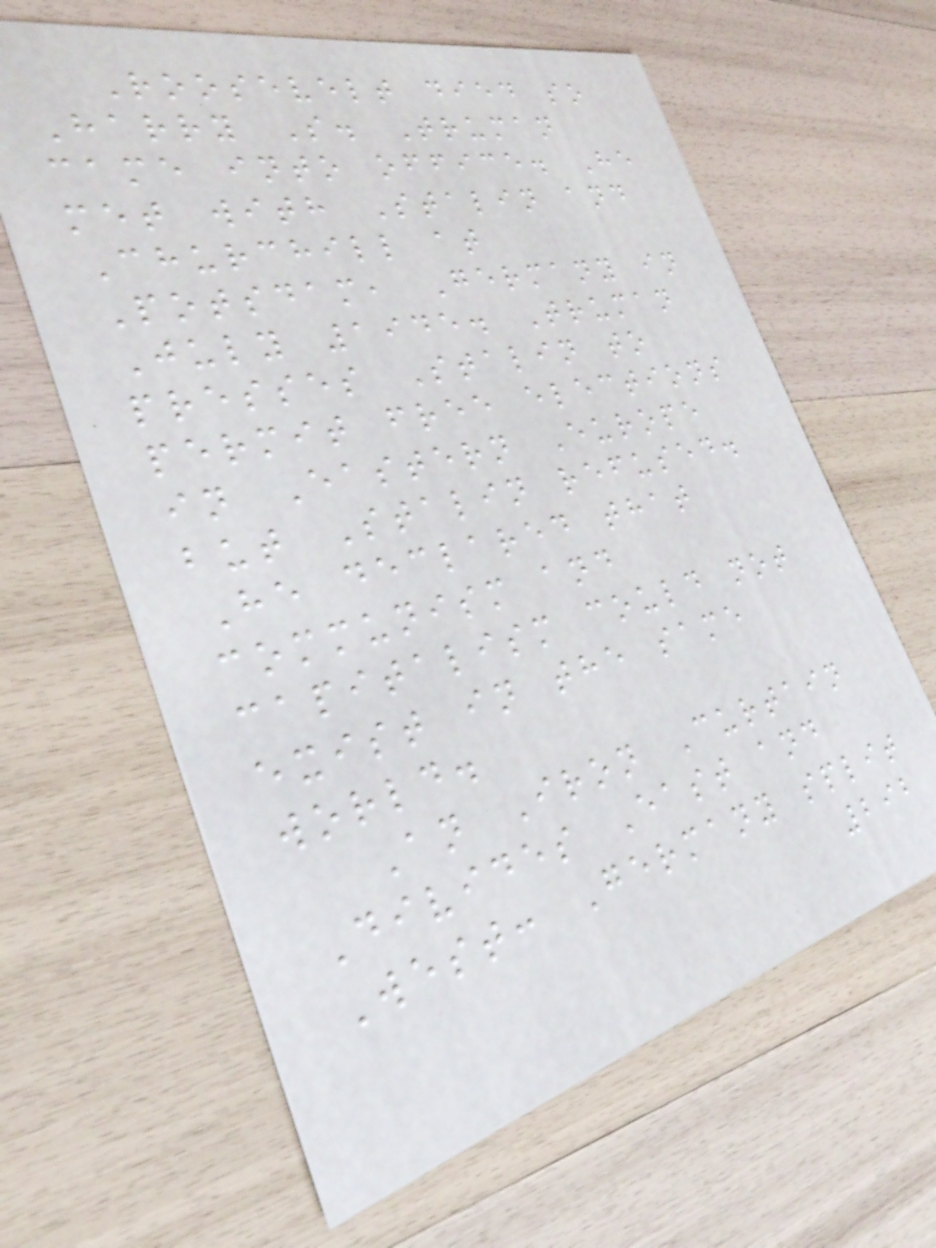Roosevelt died so
Harry S. Truman
came into office. He
met with Stalin and
Churchill at
Potsdam, Germany in
July 1945. Truman
presses Stalin to
permit free elections
in Eastern Europe
but Stalin refused.
He declared that
communism and
capitalism could not
exist in the same
world.
An Iron Curtain
Divides East and
West: Germany split
292
